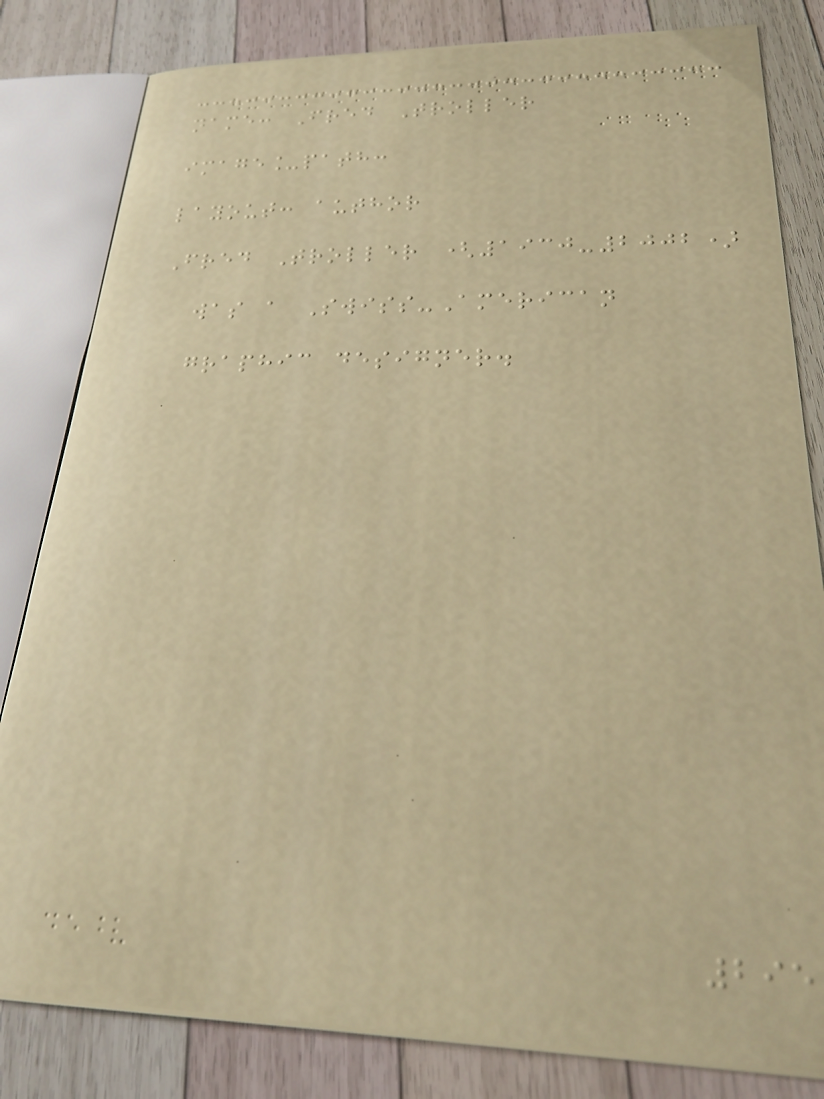name: Fred Troller
image_path:
layout: author
Fred Troller (1930-2002)
was a Swiss-American
graphic designer.
295
